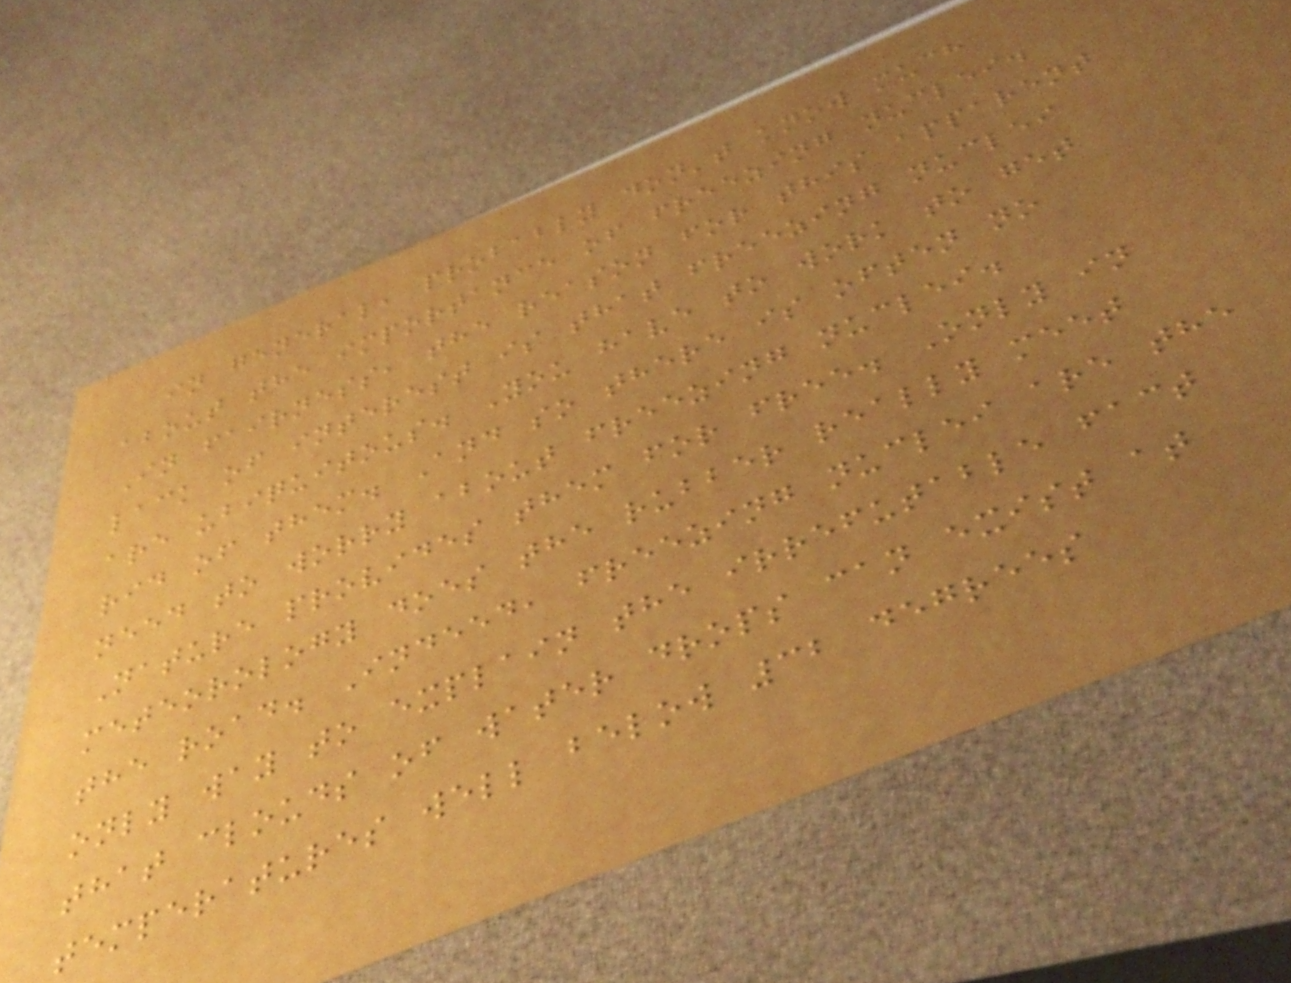in general, probably don't know much
about the importance of freezing nuclei.
In fairness, the reason for this apparent
lack of interest is that freezing nuclei
are ubiquitous. You have to work to get
rid of them. And so there is often no
need to worry about freezing nuclei.
Nature provides them for free. Only in
meteorology does the rubber really meet
the road. Indeed, freezing nuclei are the
only way to explain the irrefutable fact
that clouds of water drops can exist at
temperatures well below 32 degrees
